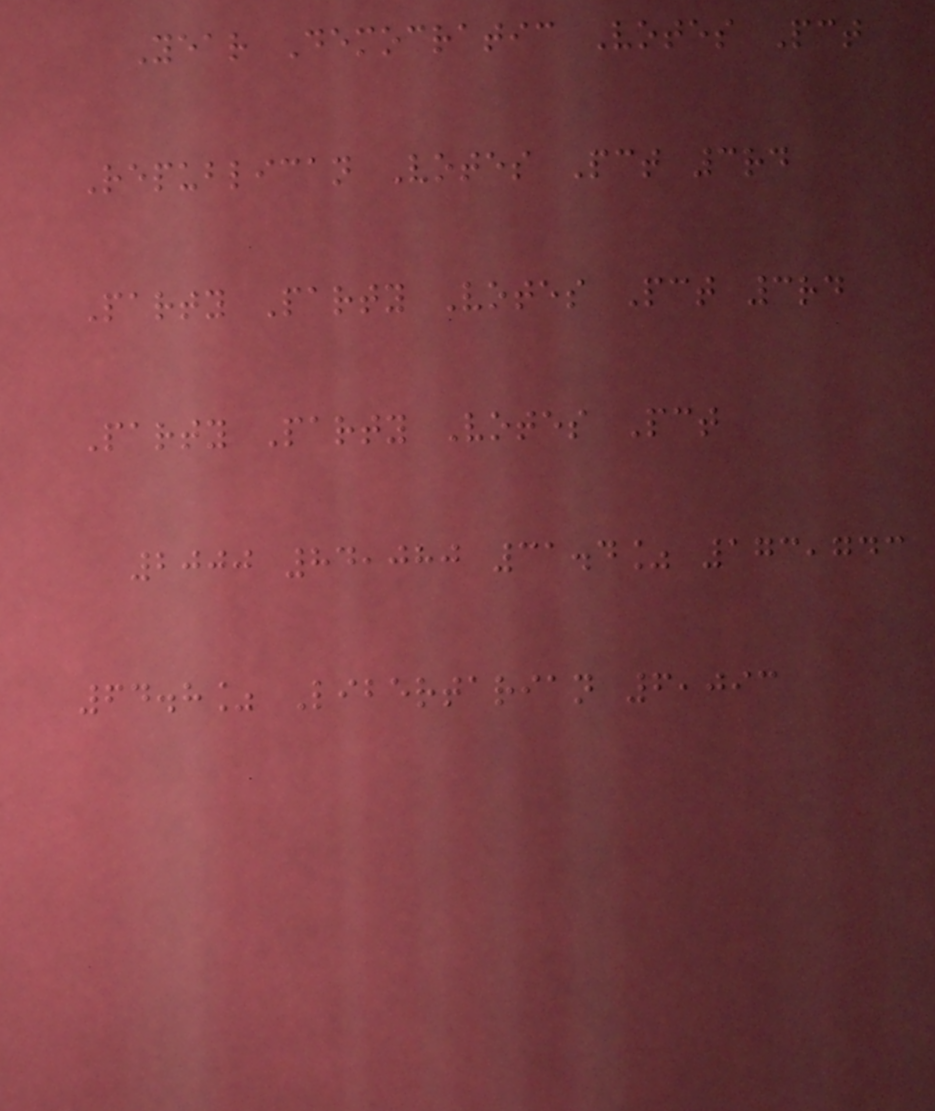Year Democratic Votes Pct
Republican Votes Pct 3rd
Party Party Votes Pct 3rd
Party Party Votes Pct
2000 84,080 31.4% 173,743
64.8% Libertarian 6,093
